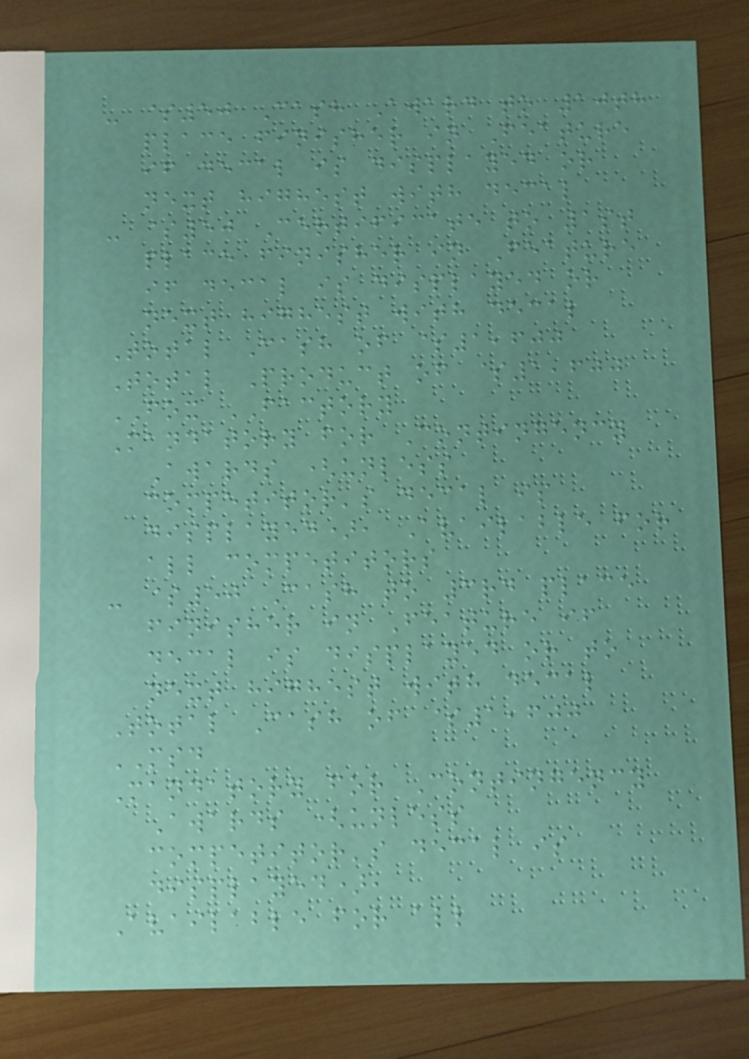- $50 Cash Award to 10th
place finisher in Feature
if decal is displayed or
next highest with decal
- $50 Certificate to 1st
place finisher in Feature
if decal is displayed or
next highest with decal
Total Cash of $1,600
Total Product of $1,600
FOX FACTORY
Mandatory for Contingency
Awards (unless
competitor's decal is
displayed), Available for
all competitors
- $50 Cash to 3rd place
finisher in Feature if
decal is displayed or to
next highest with decal
Total Cash of $1,600
MSD
Mandatory for Contingency
Awards (unless
competitor's decal is
displayed),
Available for all
